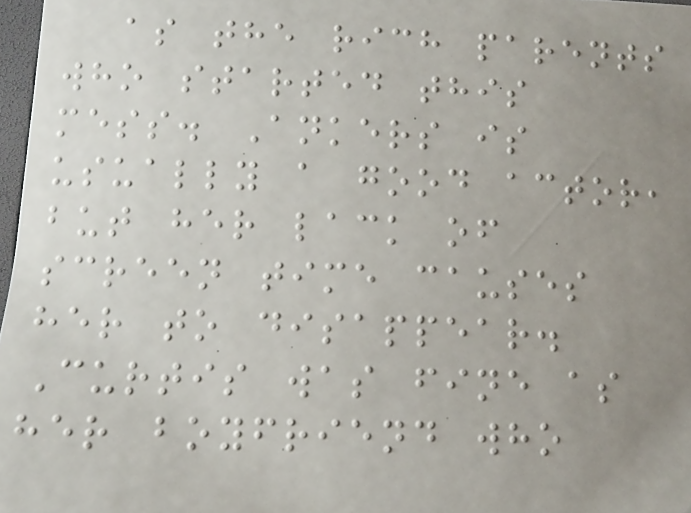as the rich parents
who started this
mess. Ankers is
usually a good actor,
but her lack of
screen time causes
her to disappear.
Curtis was fine as
her boyfriend who
